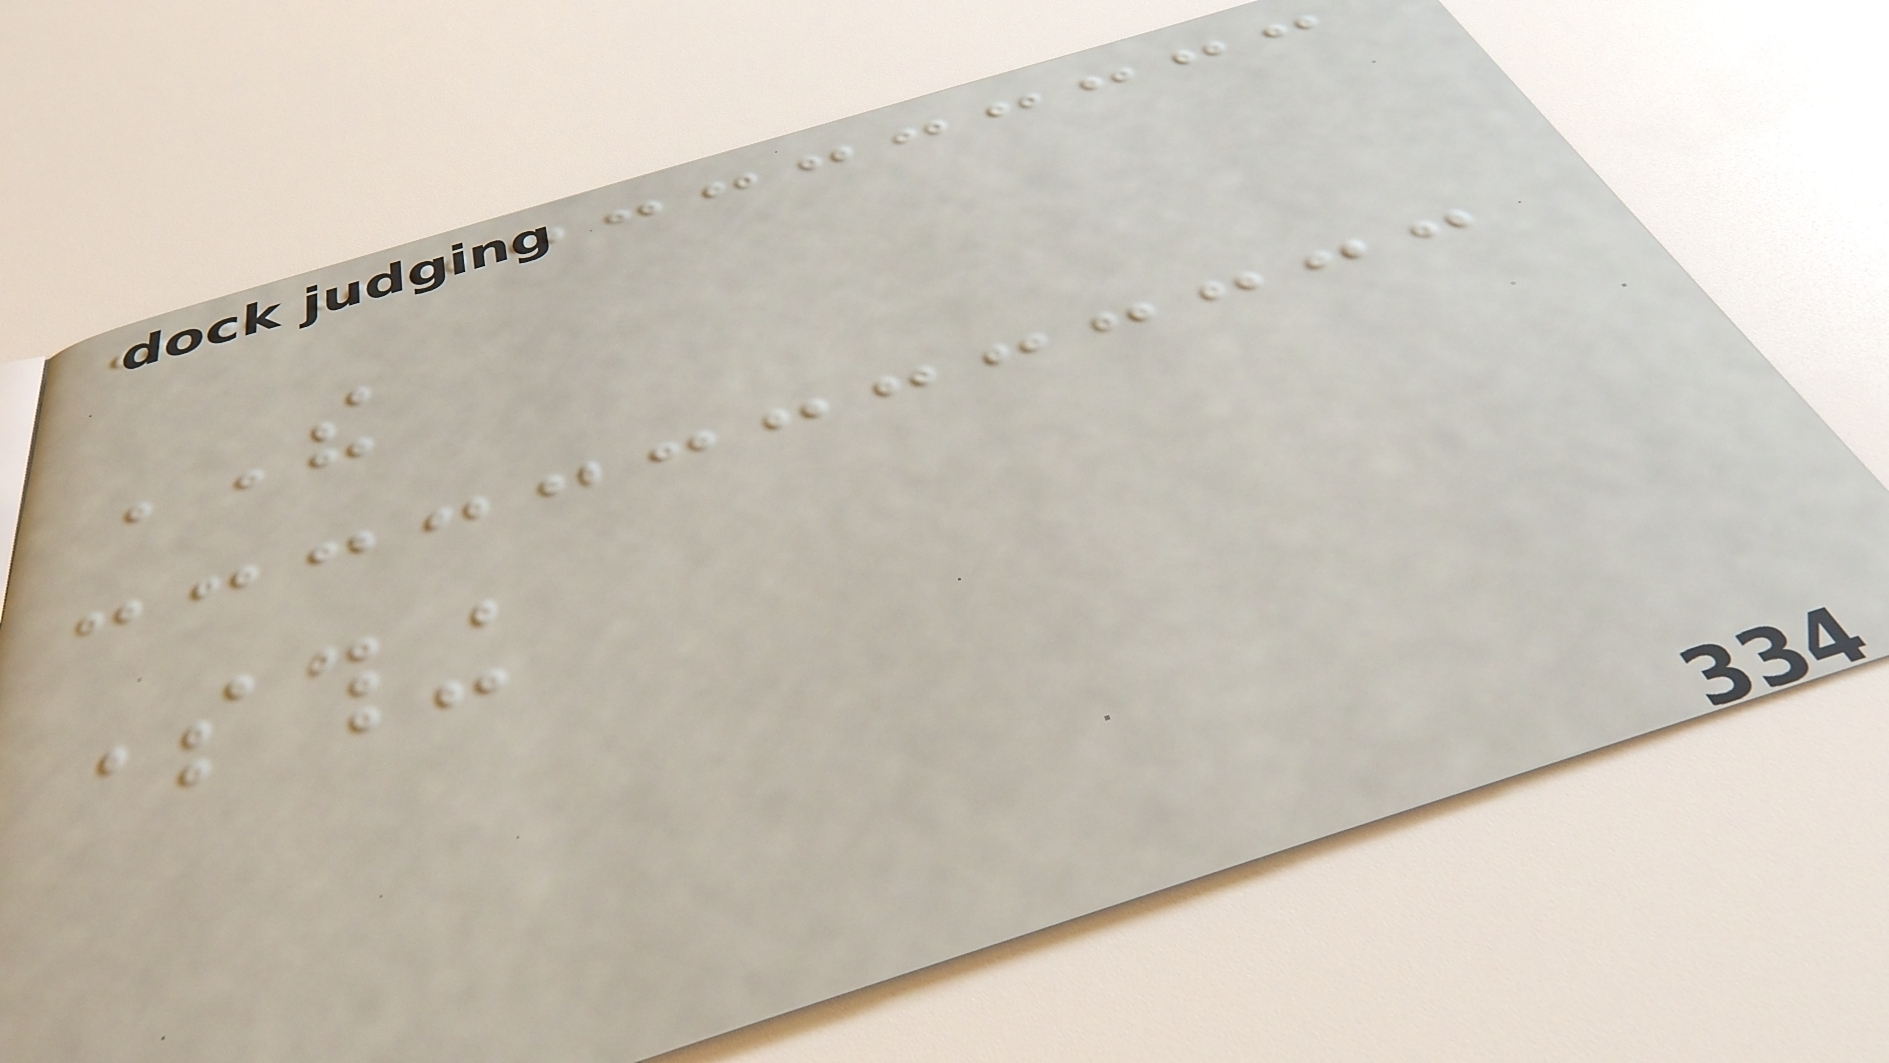THE
something
